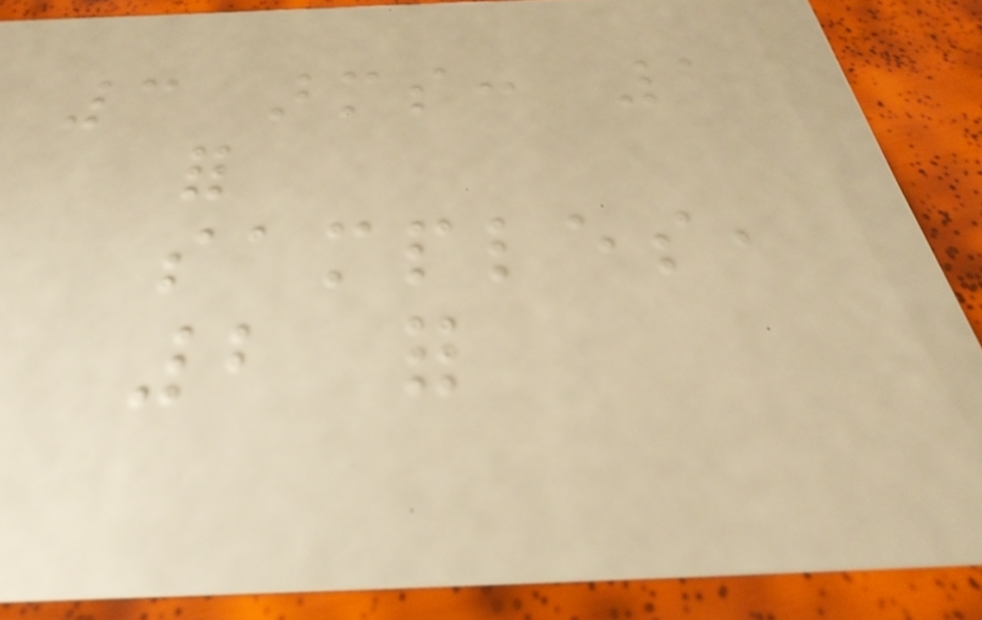3 arms: 1
for
samples,
2 for
